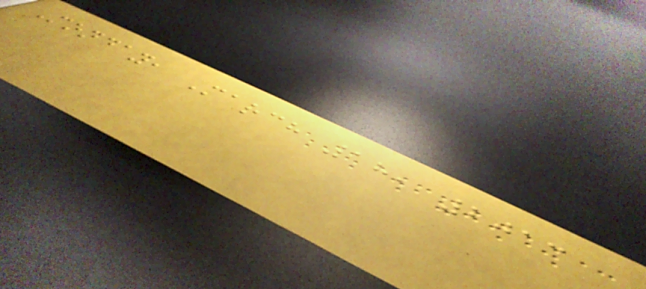Monday, March 18, 2013
